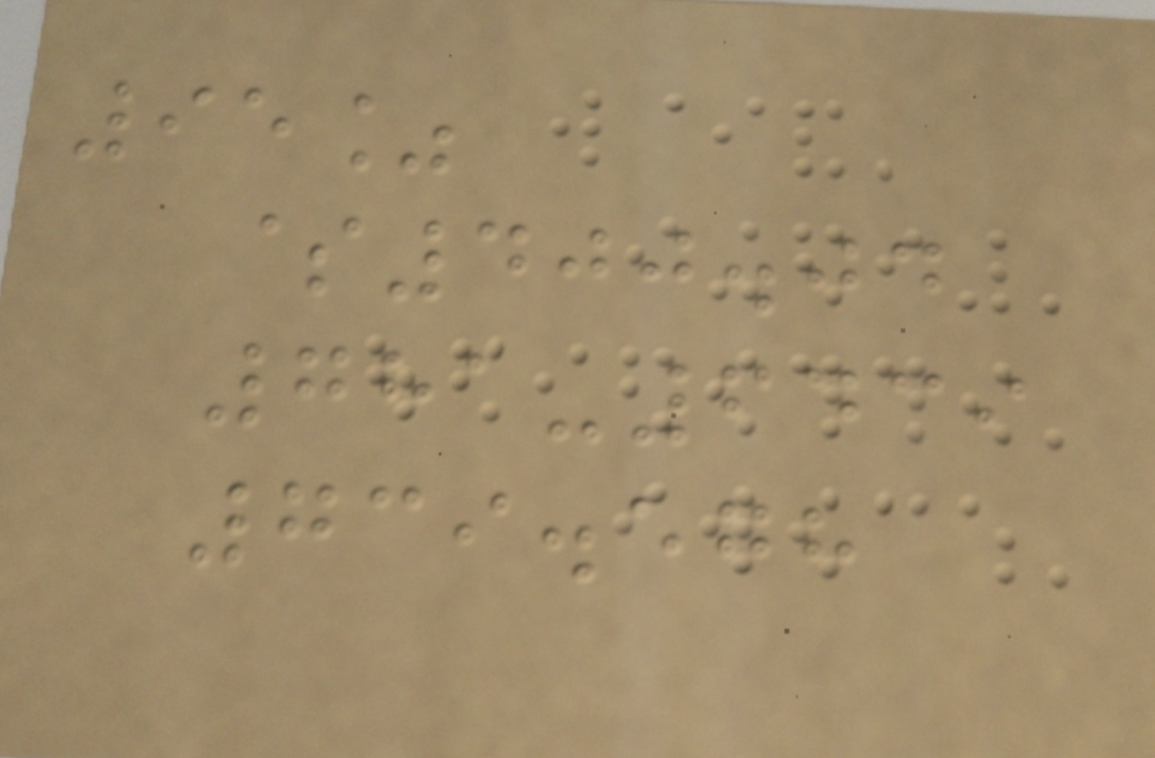95%
$400.04
781-6439
739.578
